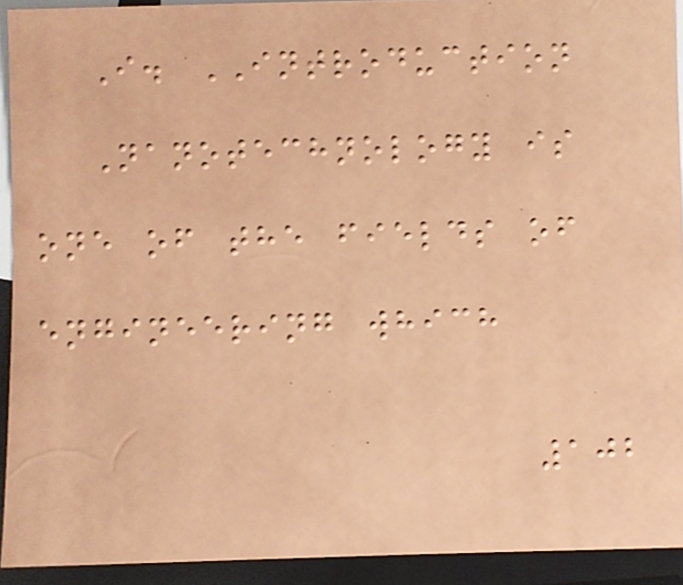I. INTRODUCTION
Nanotechnology is
one of the fields of
engineering which
102
